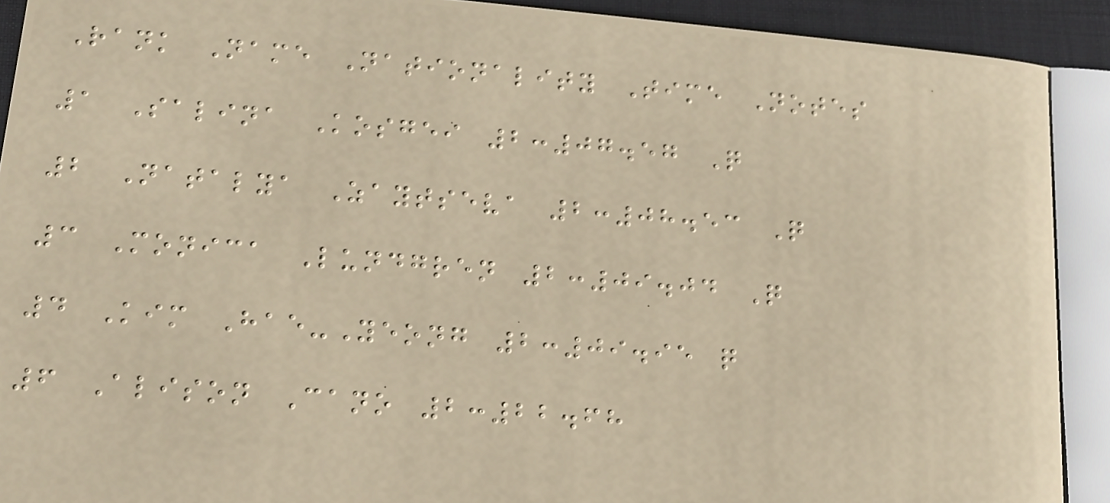Rank Name Nationality Time Notes
1 Salina Kosgei 2:07.57 Q
2 Natalya Zaytseva 2:08.53 Q
3 Monica Lundgren 2:09.04 Q
4 Kim Hae-Yeong 2:09.95 q
6 Alison Cano 2:22.68
